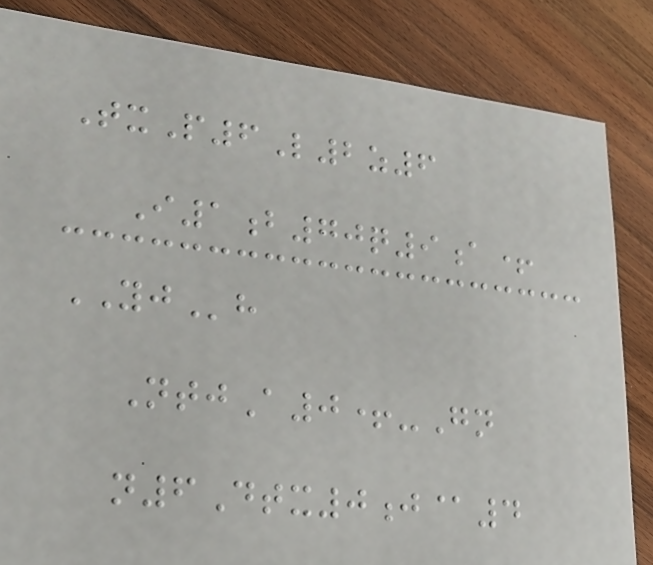TxP6L2z6
I1b70q9a+
YJh
NtjA0+-Gn
n6Dtx0j@4
